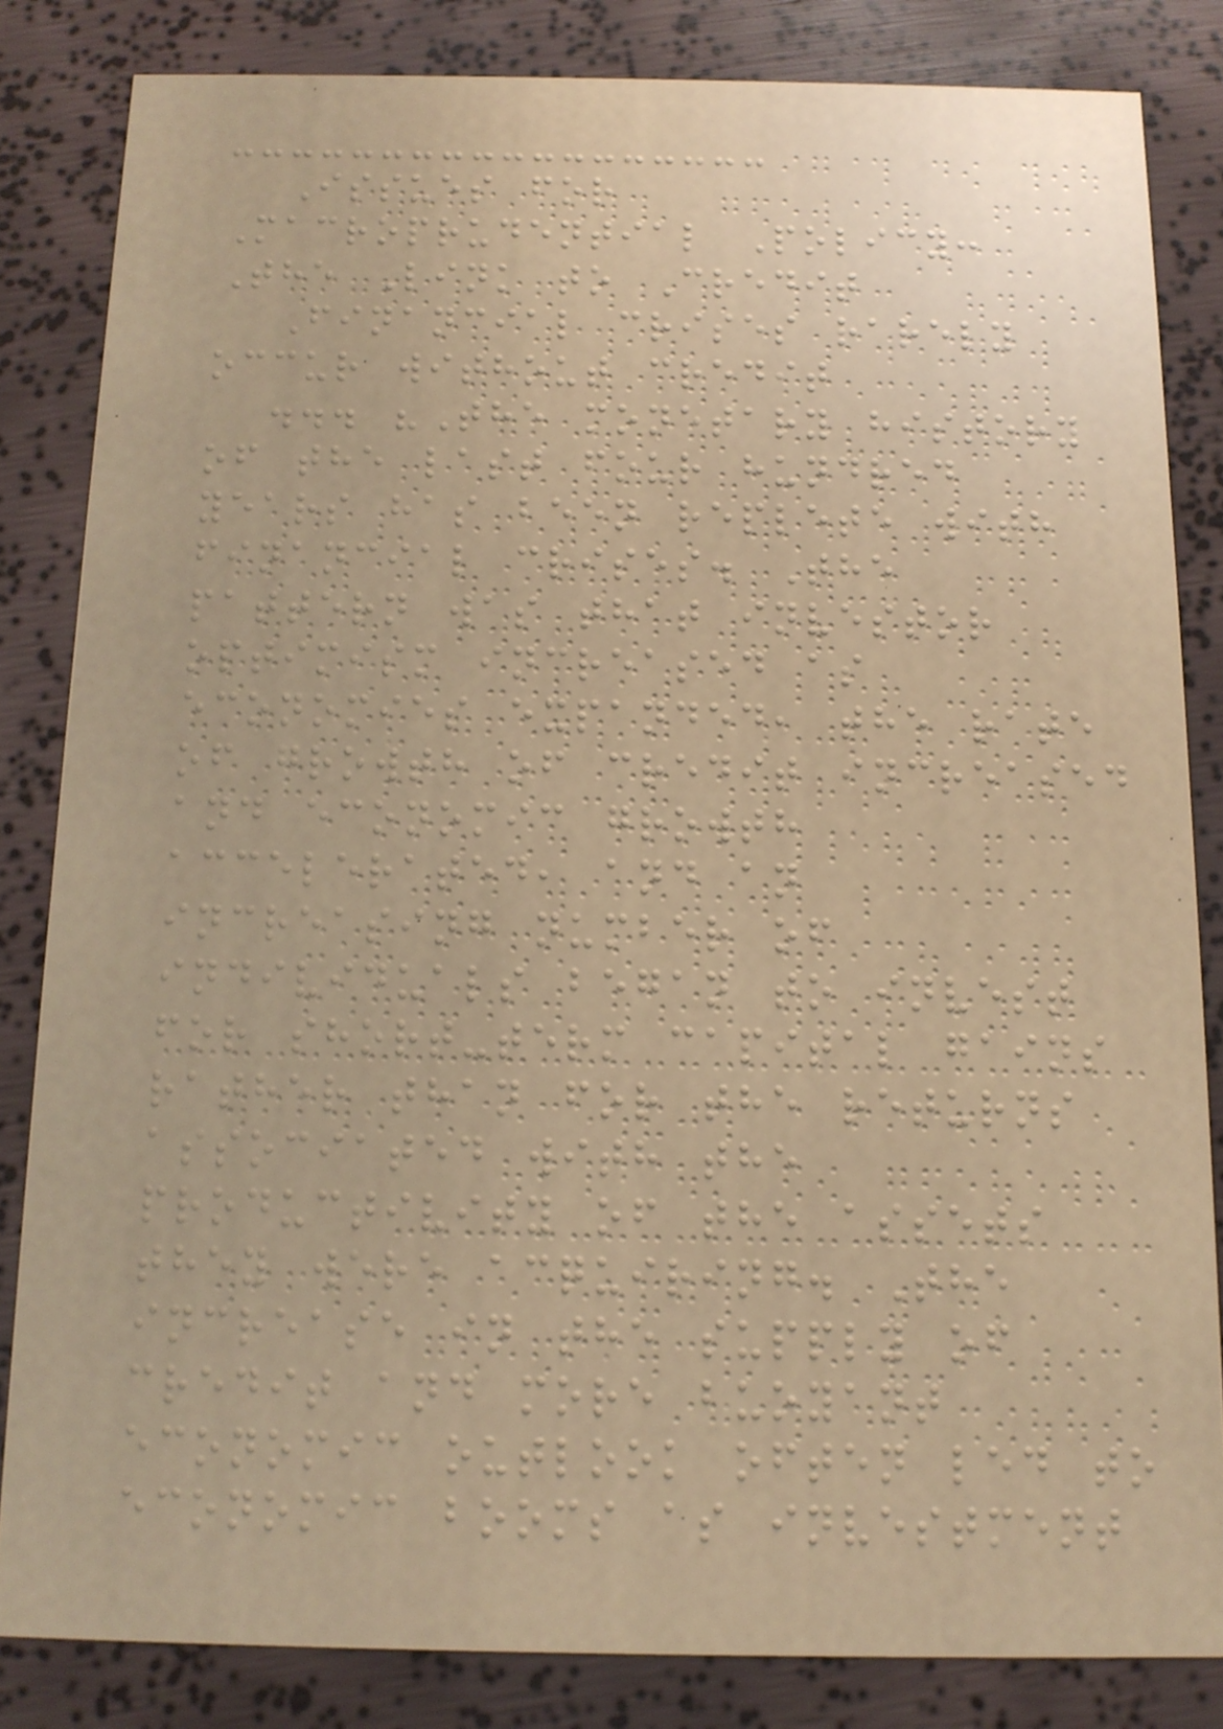Issues for
Macroprudential Policy:
The Link to Credit
Financial crises rarely
occur without credit
... "The monetary history
of the last four hundred
years has been replete with
financial crises. The
pattern was that investor
optimism increased as
economies expanded, the rate
of growth of credit increased
and economic growth
accelerated, and an
increasing number of
individuals began to invest
for short-term capital gains
rather than for the returns
associated with the
productivity of the assets
they were acquiring. The
increase in the supply of
credit and more buoyant
economic outlook often led to
economic booms as investment
